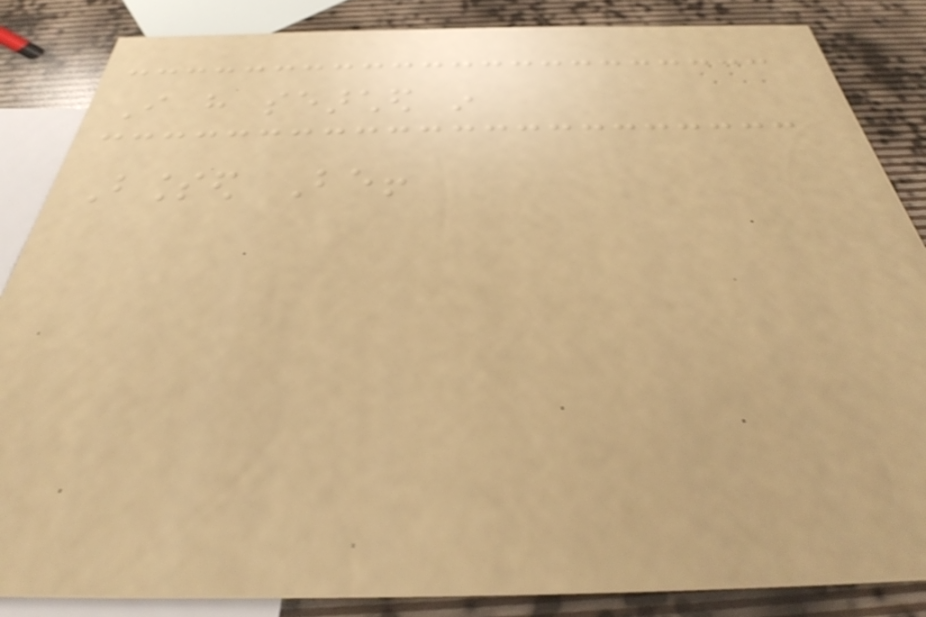I have searched in
Blessed Be!
